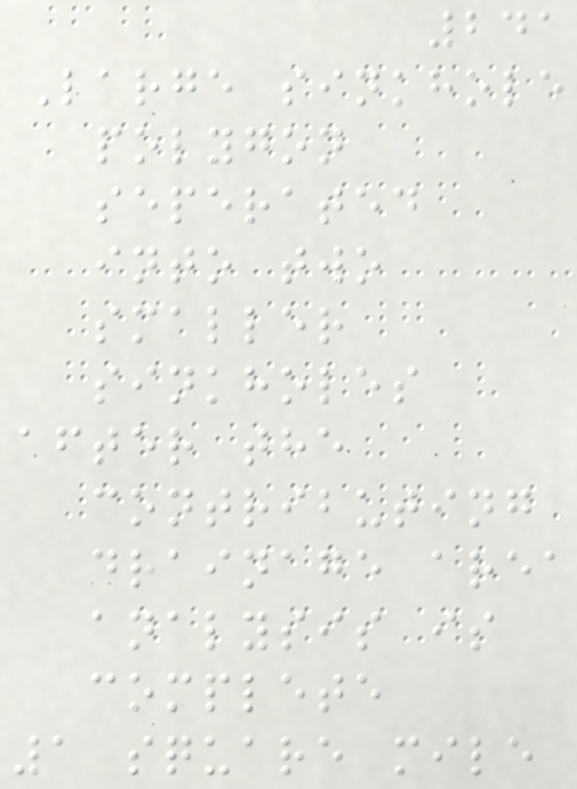241
Large sinkhole
polygon
seperated
into two
smaller
sinkholes
after the
contributing
drainage area
analysis is
complete
1 square mile
